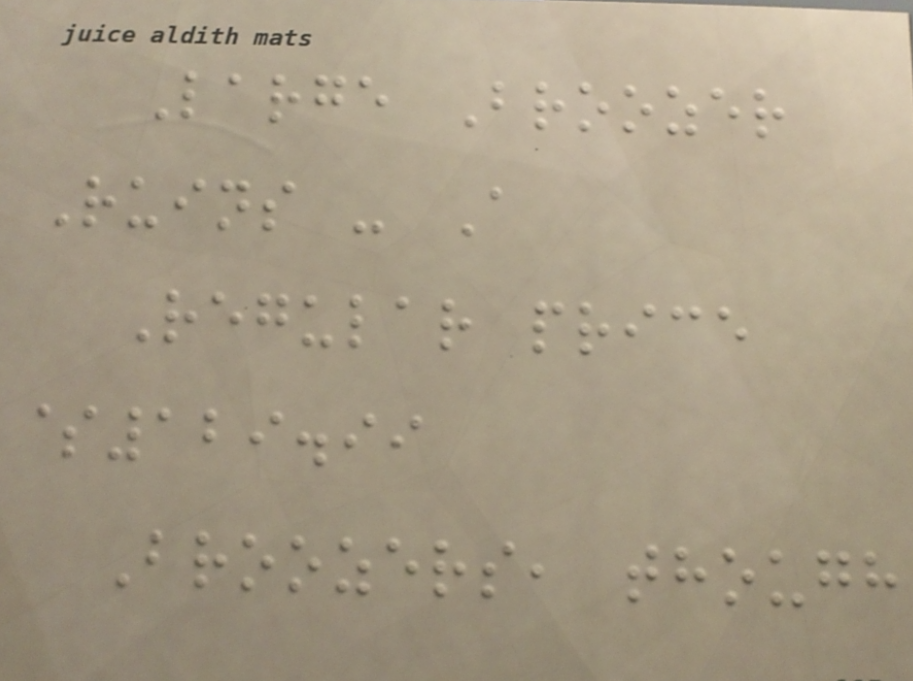Large Broozer
Ruins - A
Regular price
$129.99
Broozers, though
